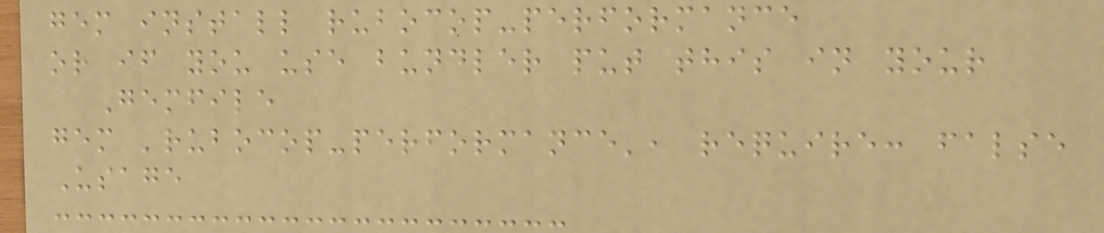gem install rubocop-performance
or if you use bundler put this in your
Gemfile
gem 'rubocop-performance', require: false
Usage
